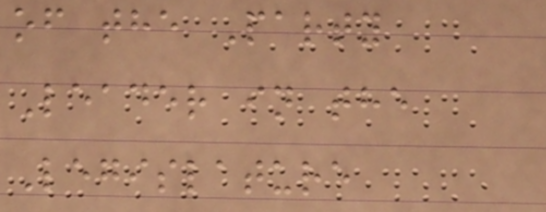of the Party
Leader in the
Legislature
